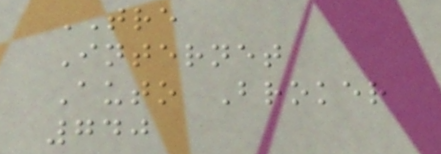TRE
Internet
Auto Broker
740
